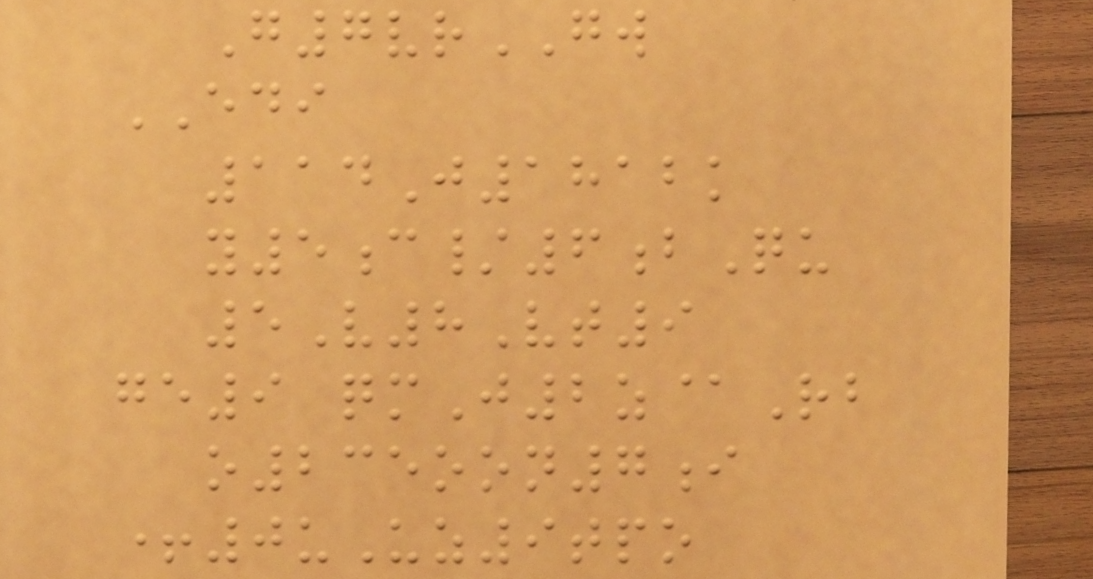G7vrGW
EDI
114J1812k
y5c/6bQu
5V8Vt9
ge9 qmJ2z@Rb
o235oon7i
+0uUz9tpo
